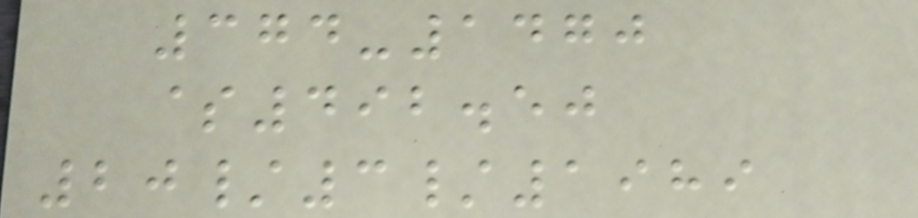374-1470
$492.50
20/3/1989
